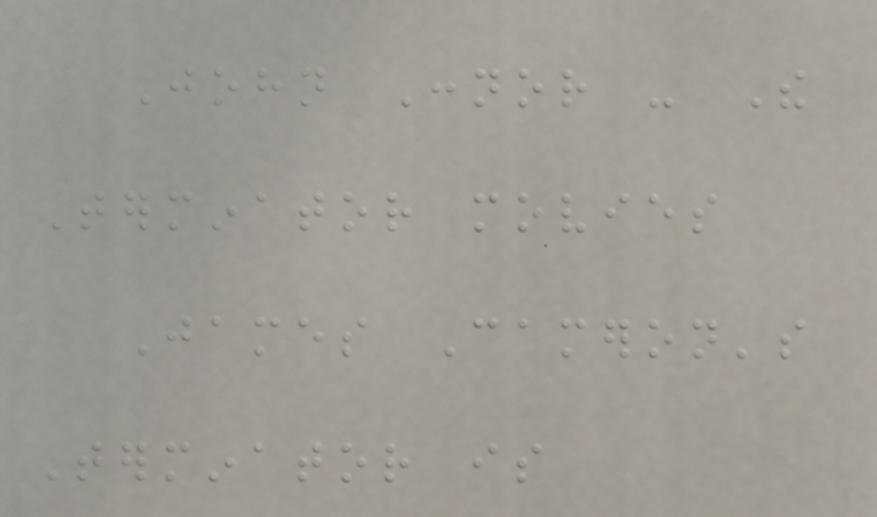John Connor - The
Terminator movies
James Cameron's
Terminator is
